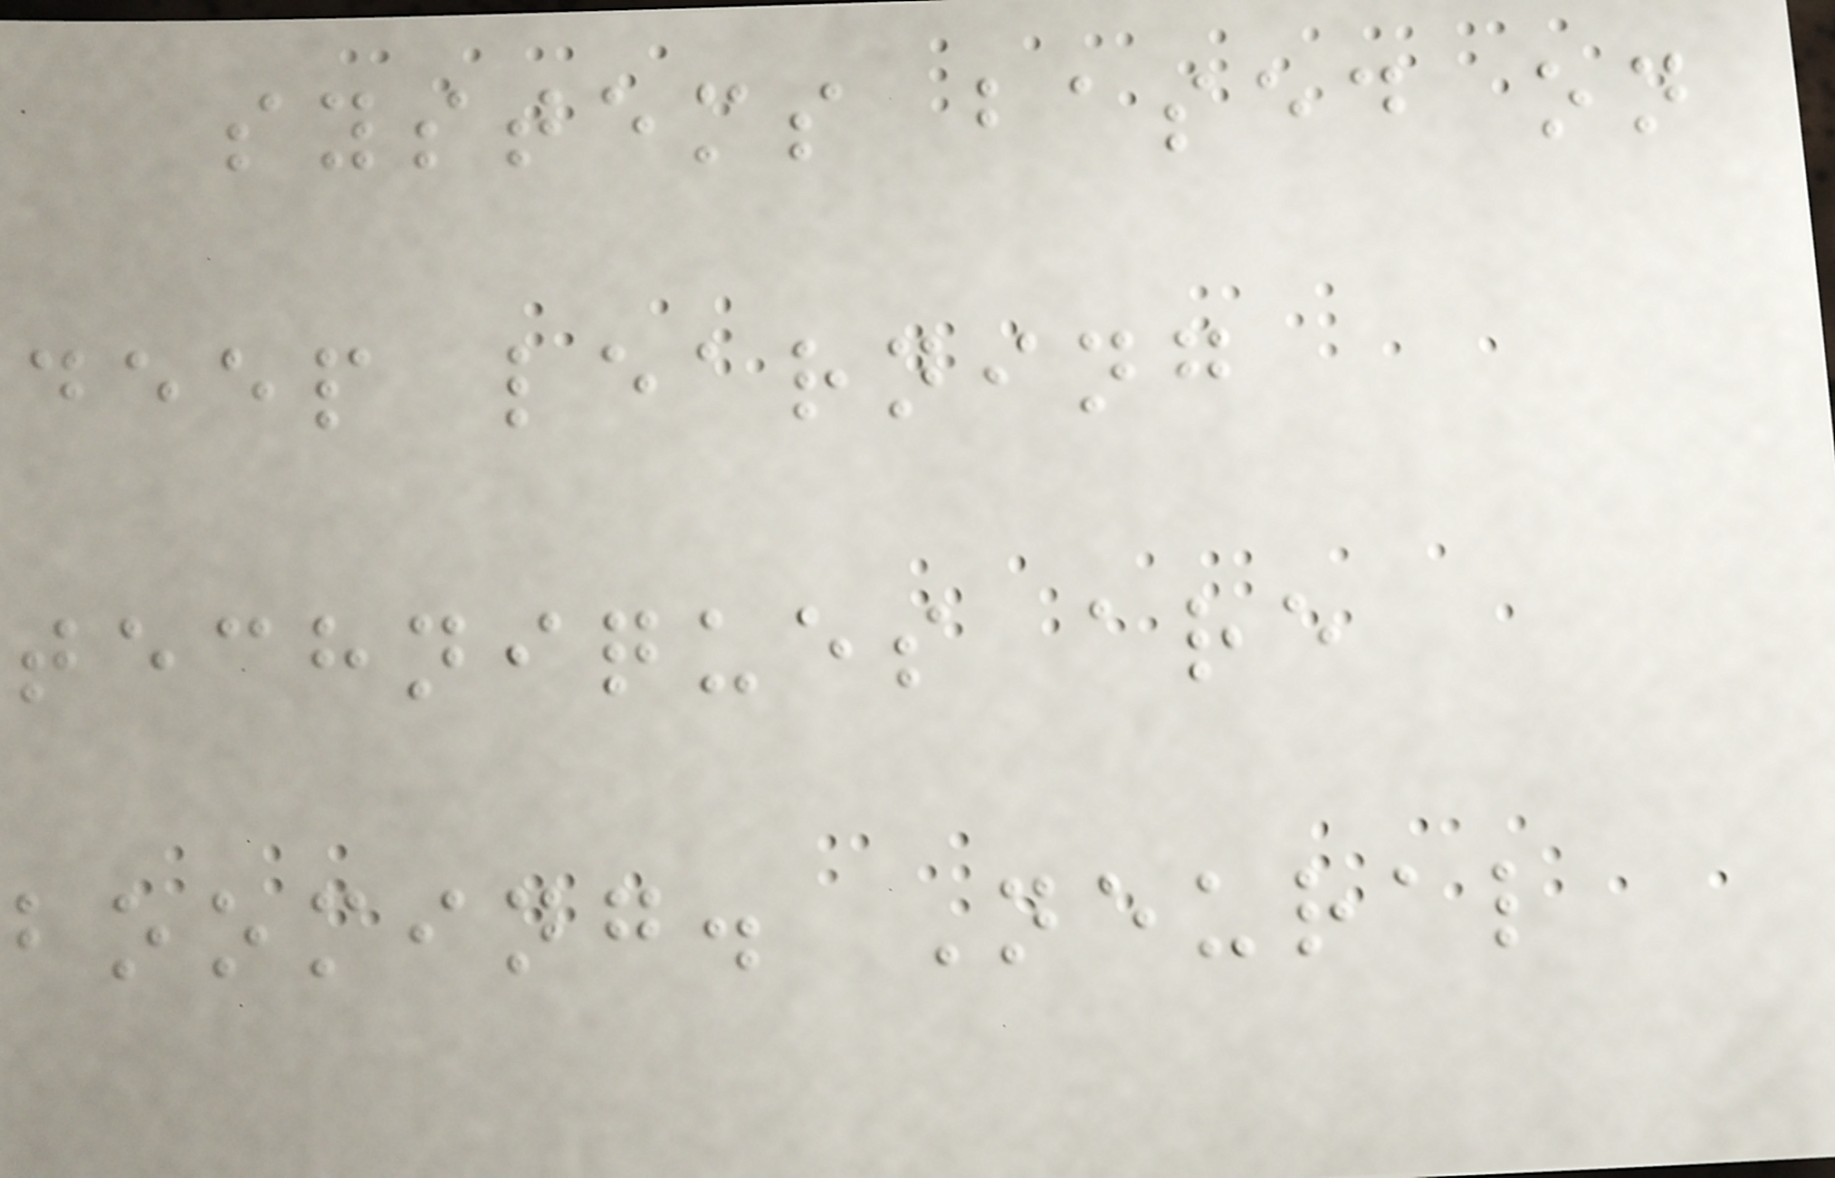systems based on
deep learning
techniques are
booming. Neural
